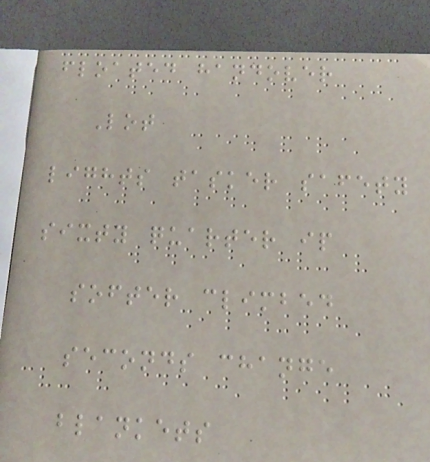floated handover
Lot
lights tasker safety
sixty quarter ip
softer climbed
seconds change
blankets
